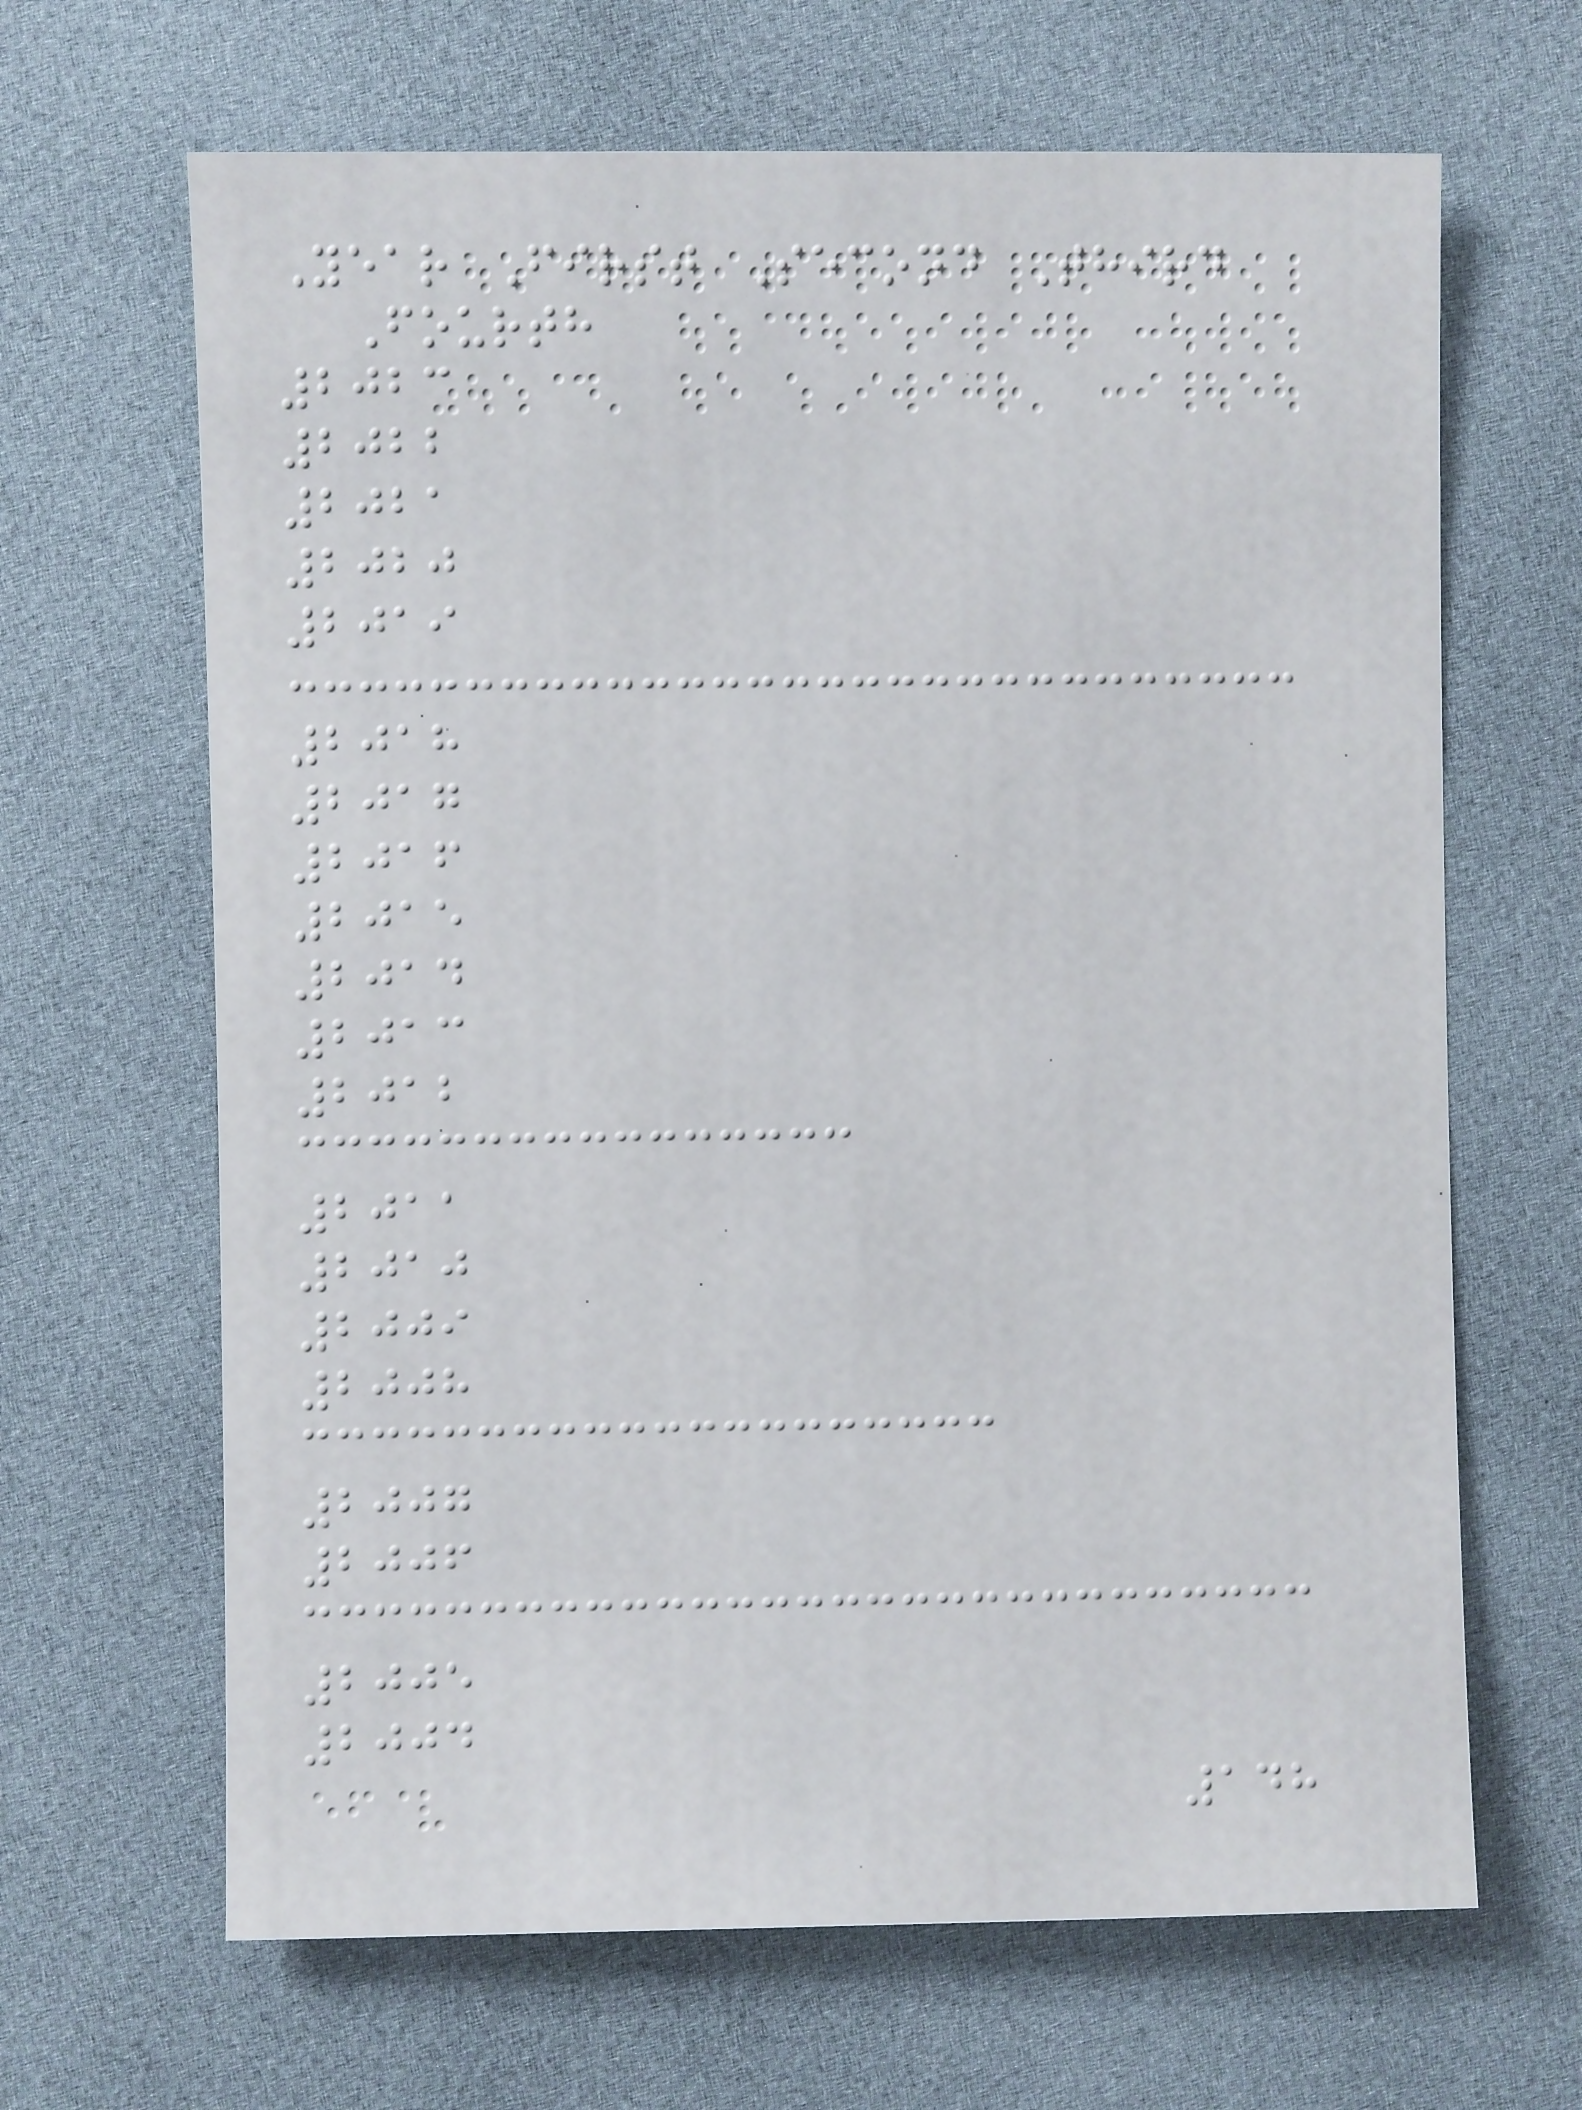Year First Second Third
Fourth
2023
2022
2021
2020
2019
2018
2017
2016
2015
2014
2013
2012
2011
2010
2009
2008
2007
2006
2005
2004
148
